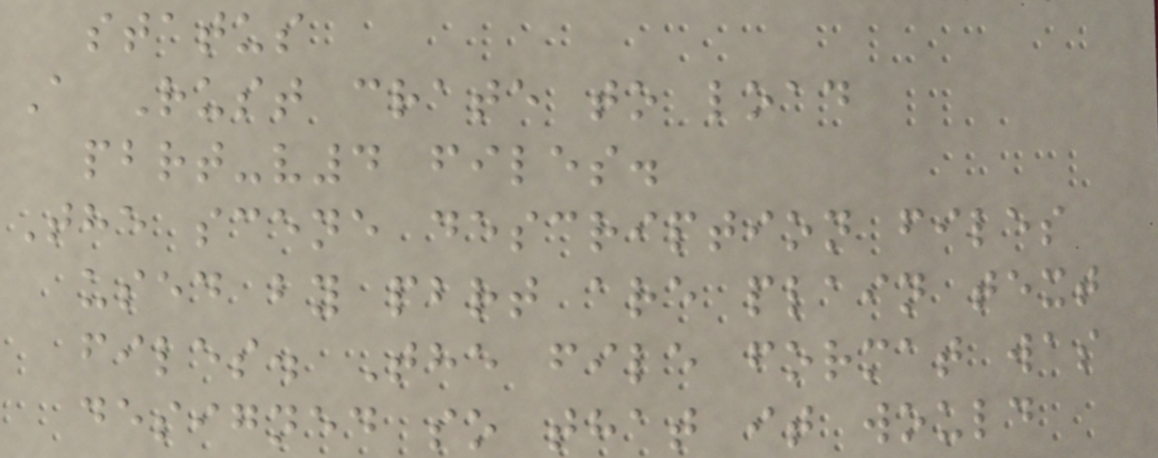status
A Rust crate to load
pbrt-v4 files.
The scene description files
used by pbrt are plain text
files. The file format was
designed so that it would
